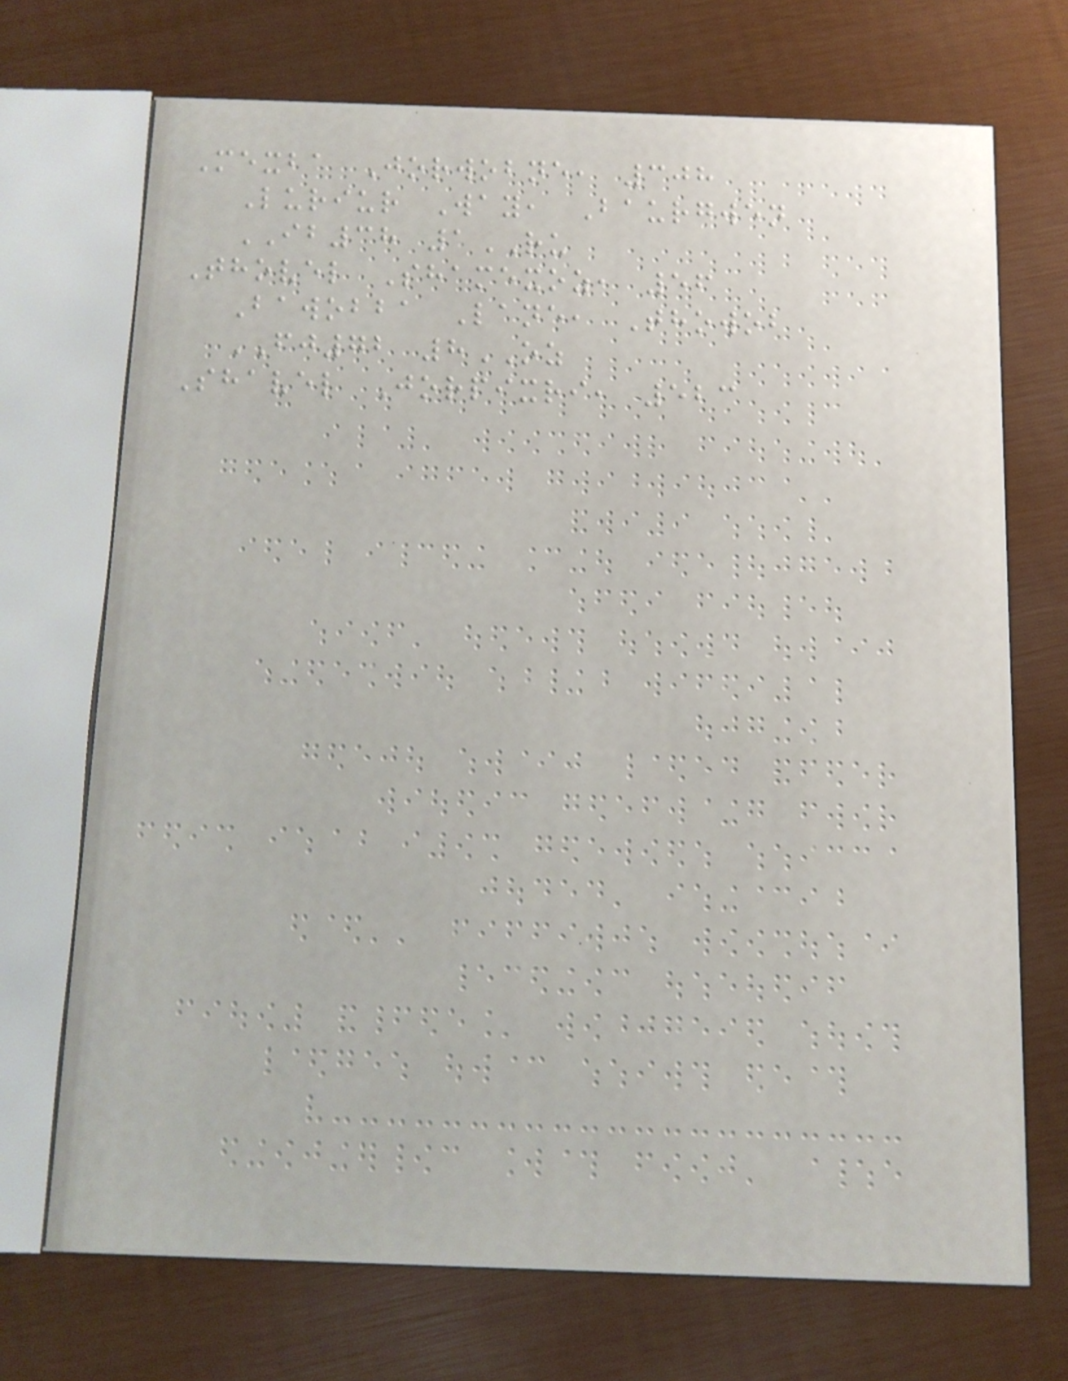Mexba Jorwobne, 308
Luriur Way, Baurgwen
IB38 1RU
Thovel Shamexoz, 56
Bawobba Lane, Thowob
FJ72 8OZ
Shavel Jorpixri, 523
